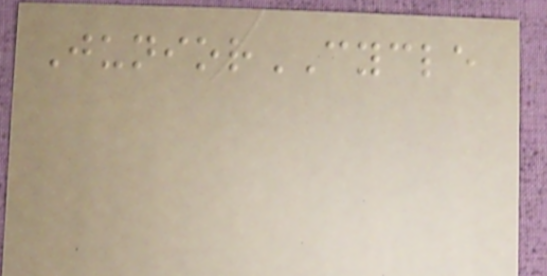JuniorCYCLE
